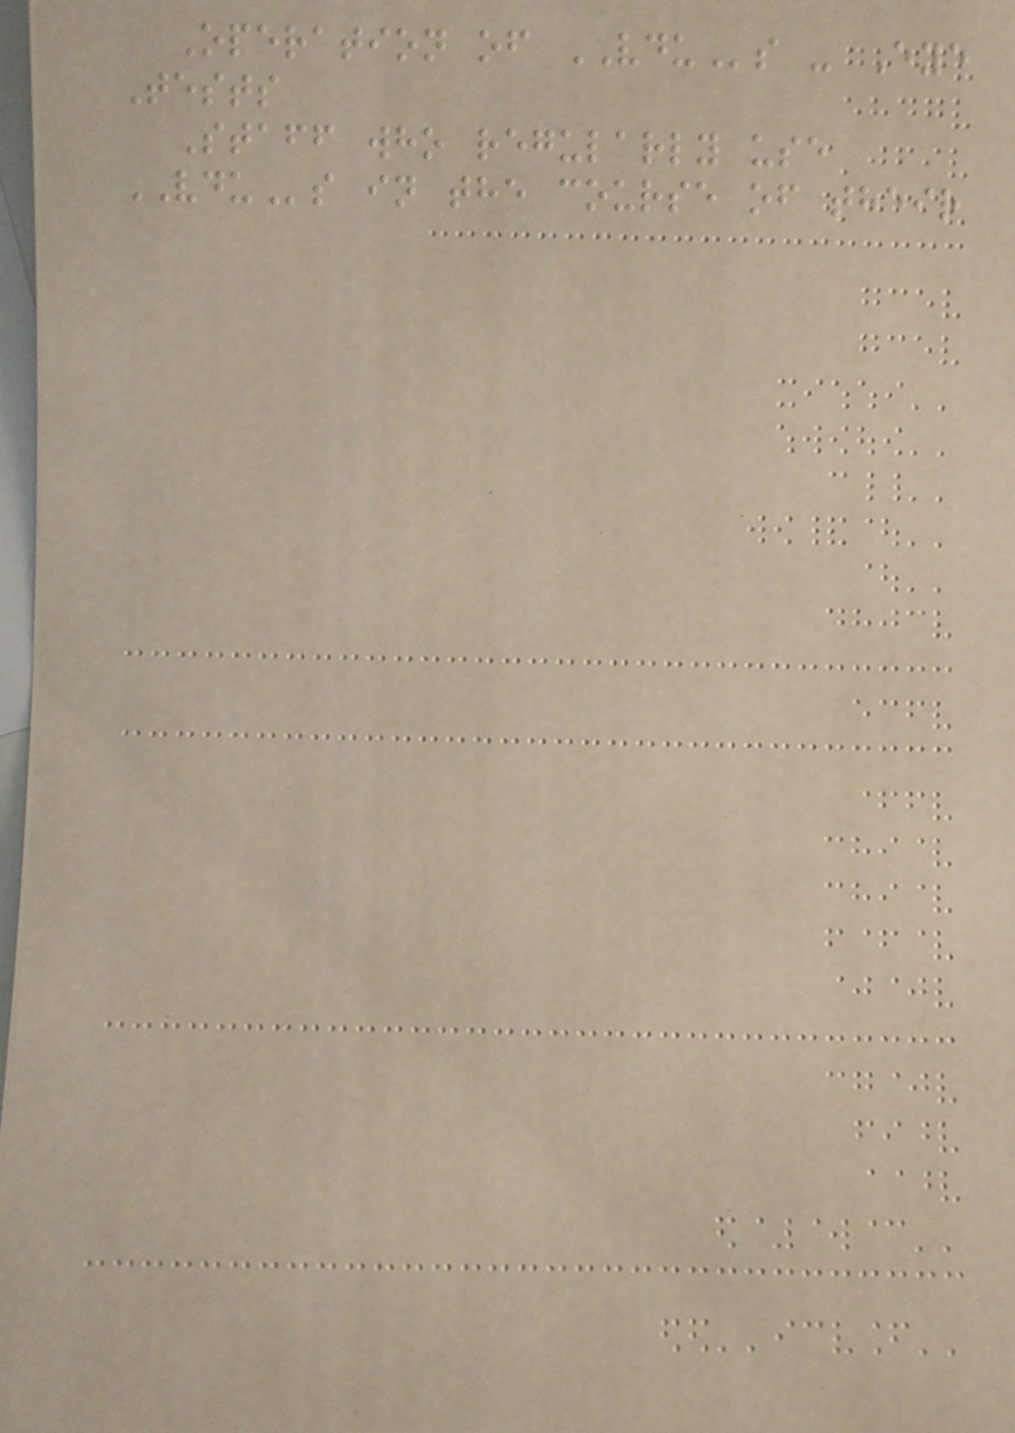Operation of VDUs - Eye
Tests
Staff who regularly use
VDUs in the course of their
